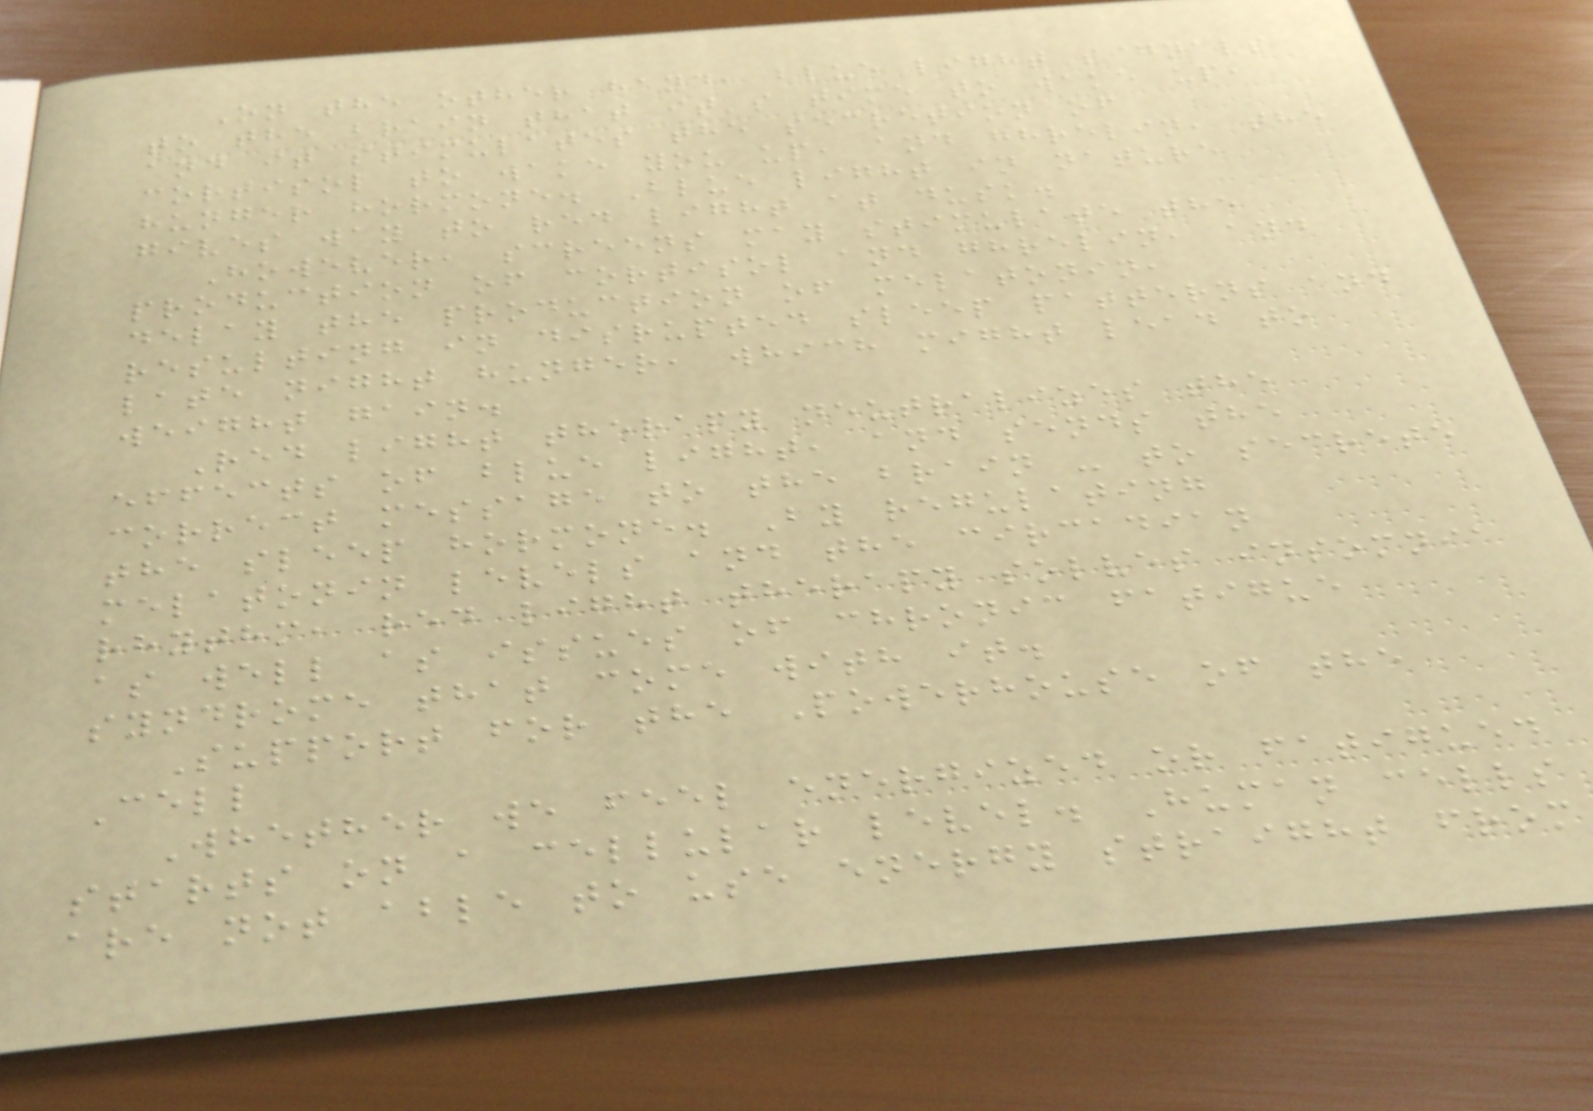On the other hand, blue light signals
to the brain that it's time to wake up,
and it stimulates the secretion of
cortisol to wake you up, and ghrelin, the
hunger hormone. Blue light in nature
gives way to red light at dusk.
However, screens may stimulate the
production of cortisol and ghrelin, and
delay the production of melatonin,
resulting in disrupted sleep patterns and
late night hunger, which might lead to
weight gain.
Red light therapy neutralizes the
effects of blue light, and sends the
correct message to the brain - to secrete
the sleep hormone. By regulating
melatonin levels and the circadian
rhythm, red light therapy solves insomnia
as well as issues of chronic fatigue
syndrome that come with it.
Support for the Powerhouse of the
Cell
Whether we feel energized or fatigued
starts on a cellular level. Human cells
are not able to use energy straight from
